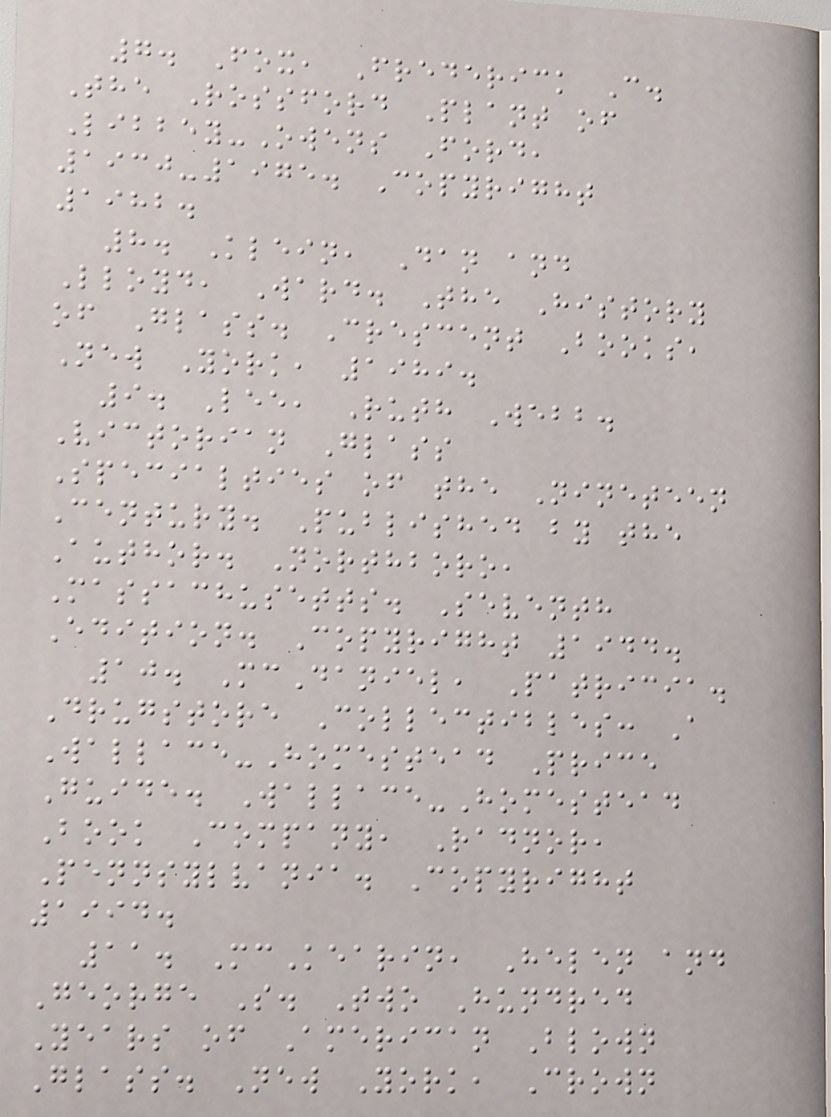7. Fox, Frederick C.
The Rossford Plant of
Libbey-Owens Ford,
1930-1975. Copyright
1982.
8. Klein, Dan and
Lloyd, Ward. The History
of Glass. Crescent Books,
New York, 1989.
9. Lee, Ruth Webb.
Victorian Glass
Specialties of the Nineteen
Century. Published by the
Author. Northboro,
Massachusetts. Seventh
Edition. Copyright 1944.
10. McDaniel, Patricia.
Drugstore Collectibles: A
Wallace-Homestead Price
Guide. Wallace-Homestead
Book Company, Radnor,
Pennsylvania. Copyright
1994.
11. McKearin, Helen and
George S. Two Hundred
Years of American Blown
Glass. New York, Crown
